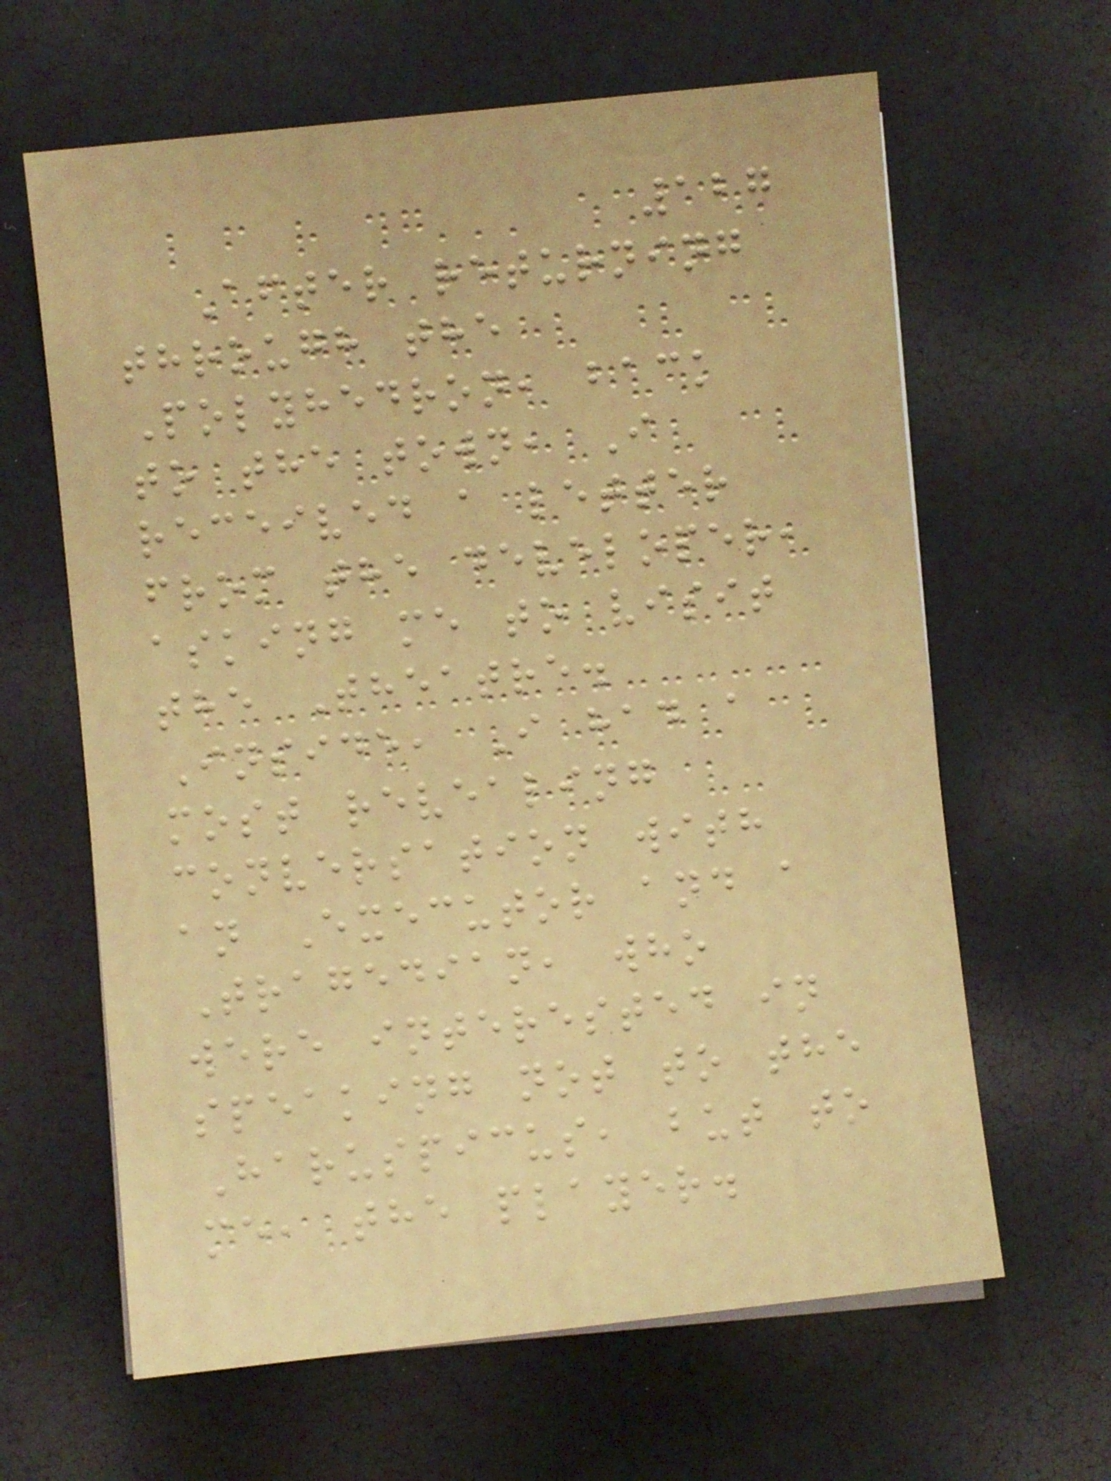127
After returning
through the
Polyhedron, back
to the town, I
received a letter
from the developer,
asking me to visit
the Theatre.
Inside, I had a
most revealing
conversation with
an Executor and a
Tragedian, who
were interested in
speaking not to the
Haruspicus, but to
me, the player.
